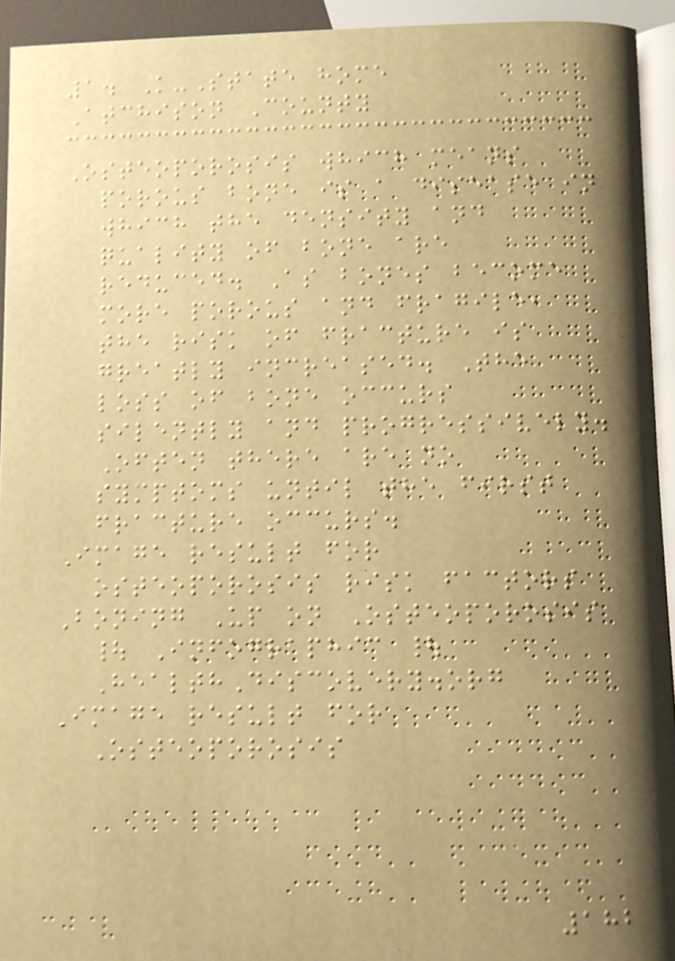1. K-State home
Atchison County
Osteoporosis which means
porous bone is a disease in
which the density and
quality of bone are
reduced. As bones become
more porous and fragile,
the risk of fracture is
greatly increased. The
loss of bone occurs
silently and progressively.
Often there are no
symptoms until the first
fracture occurs.
Image result for
osteoporosis risk factors
Boning Up on Osteoporosis
| Infographic |
HealthDiscovery.org
Image result for
Osteoporosis
182
